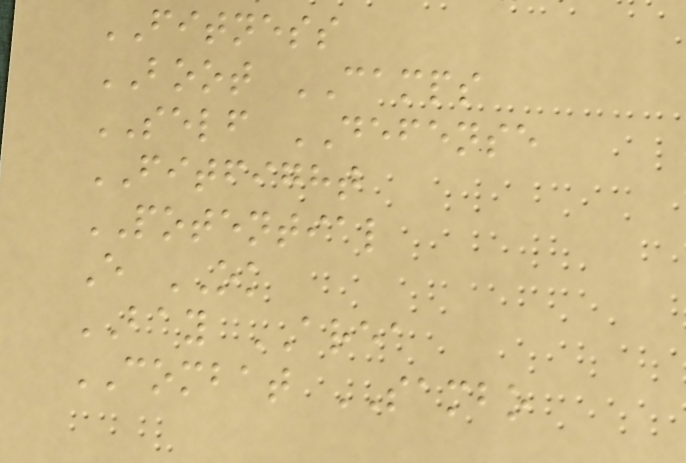FITNESS
BOOT CAMPS
SELF DEFENSE
FITFIGHT
POTENTIAL
E OK
BAY AREA
COMBAT SAMBO
